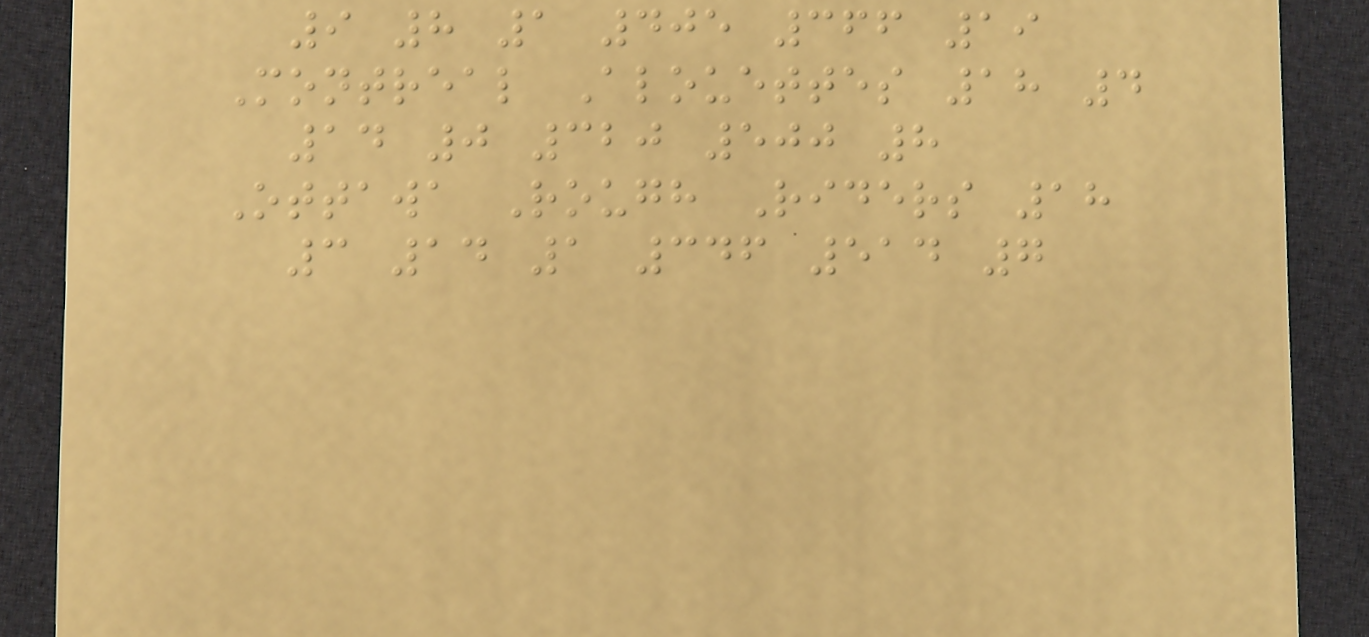9 8 1 405 366 19
Montreal Alouettes 18 4
14 0 320 500 8
Ottawa Rough Riders 18
3 14 1 346 514 7
